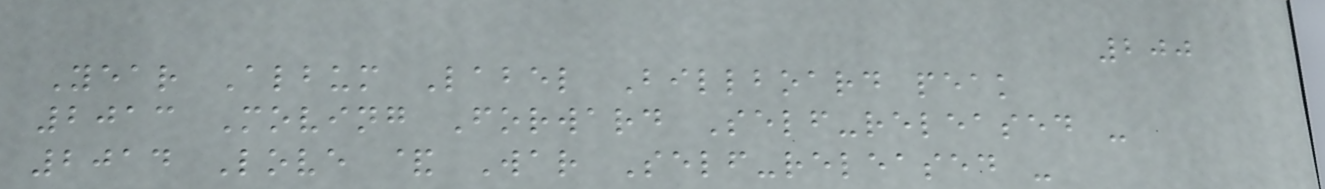200
Year Album Label Billboard peak
2013 Moving Forward Self-released -
2014 Love & War Self-released -
